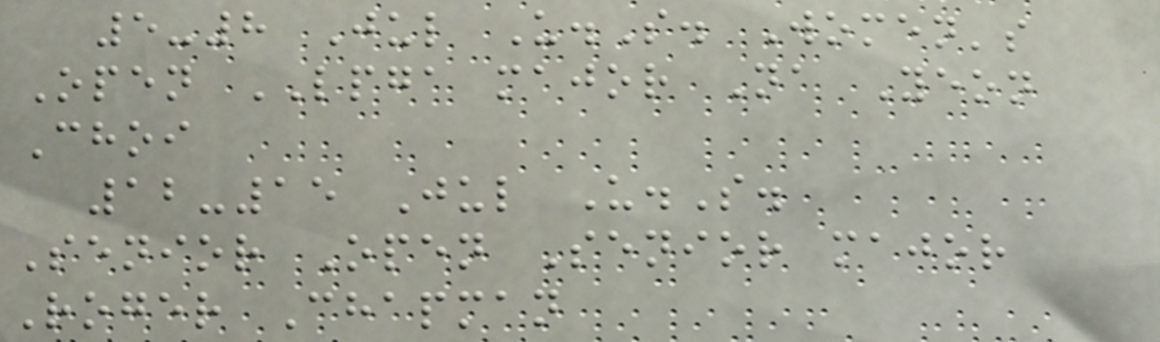5-8 Jul U.S. Women's
Open LPGA major Na Yeon
Choi
12-15 Jul U.S.
Senior Open Senior major
Roger Chapman
